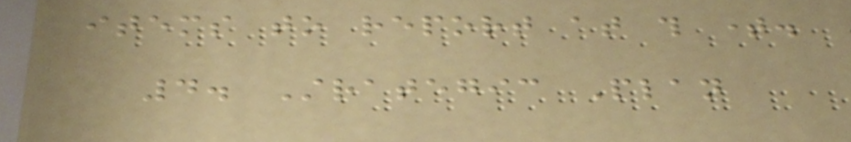items to report at this time.
4. Strategic Plan
